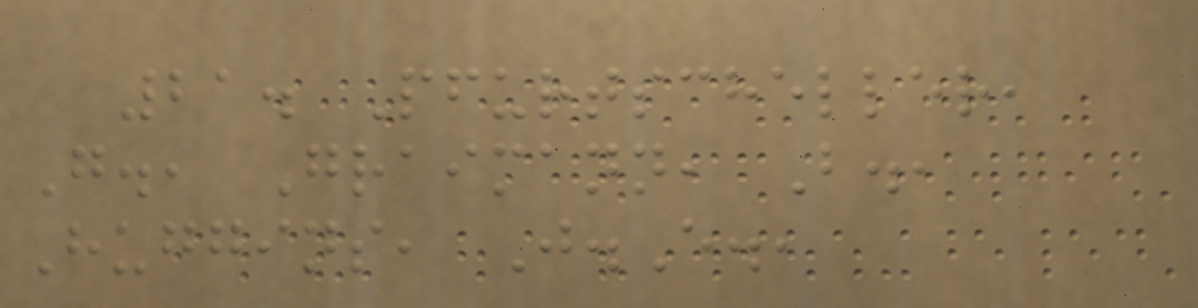21. Pfurtscheller,
G., Graimann, B.,
Huggins, J.E.,
